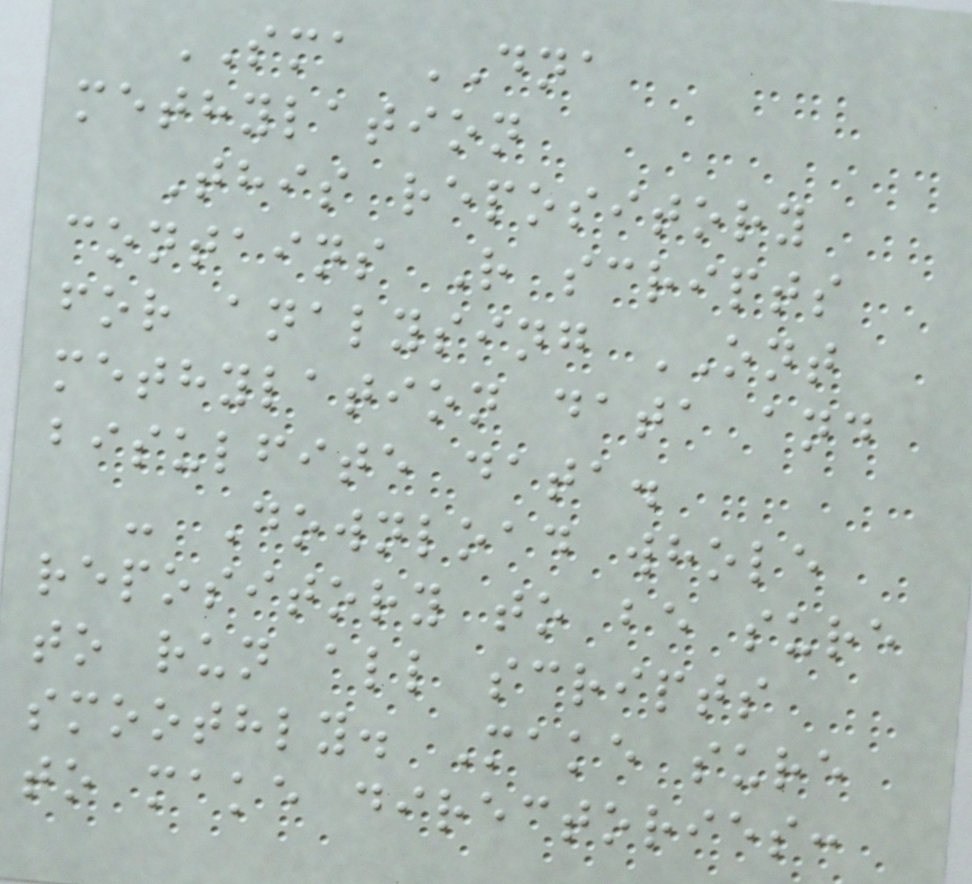SMA DNA
methylation
This repository
contains R scripts
for analysing ONT
methylation data and
bisulfite data.
- Download whole
repository to be sure
to run all scripts
smoothly. Make sure
to make directories:
